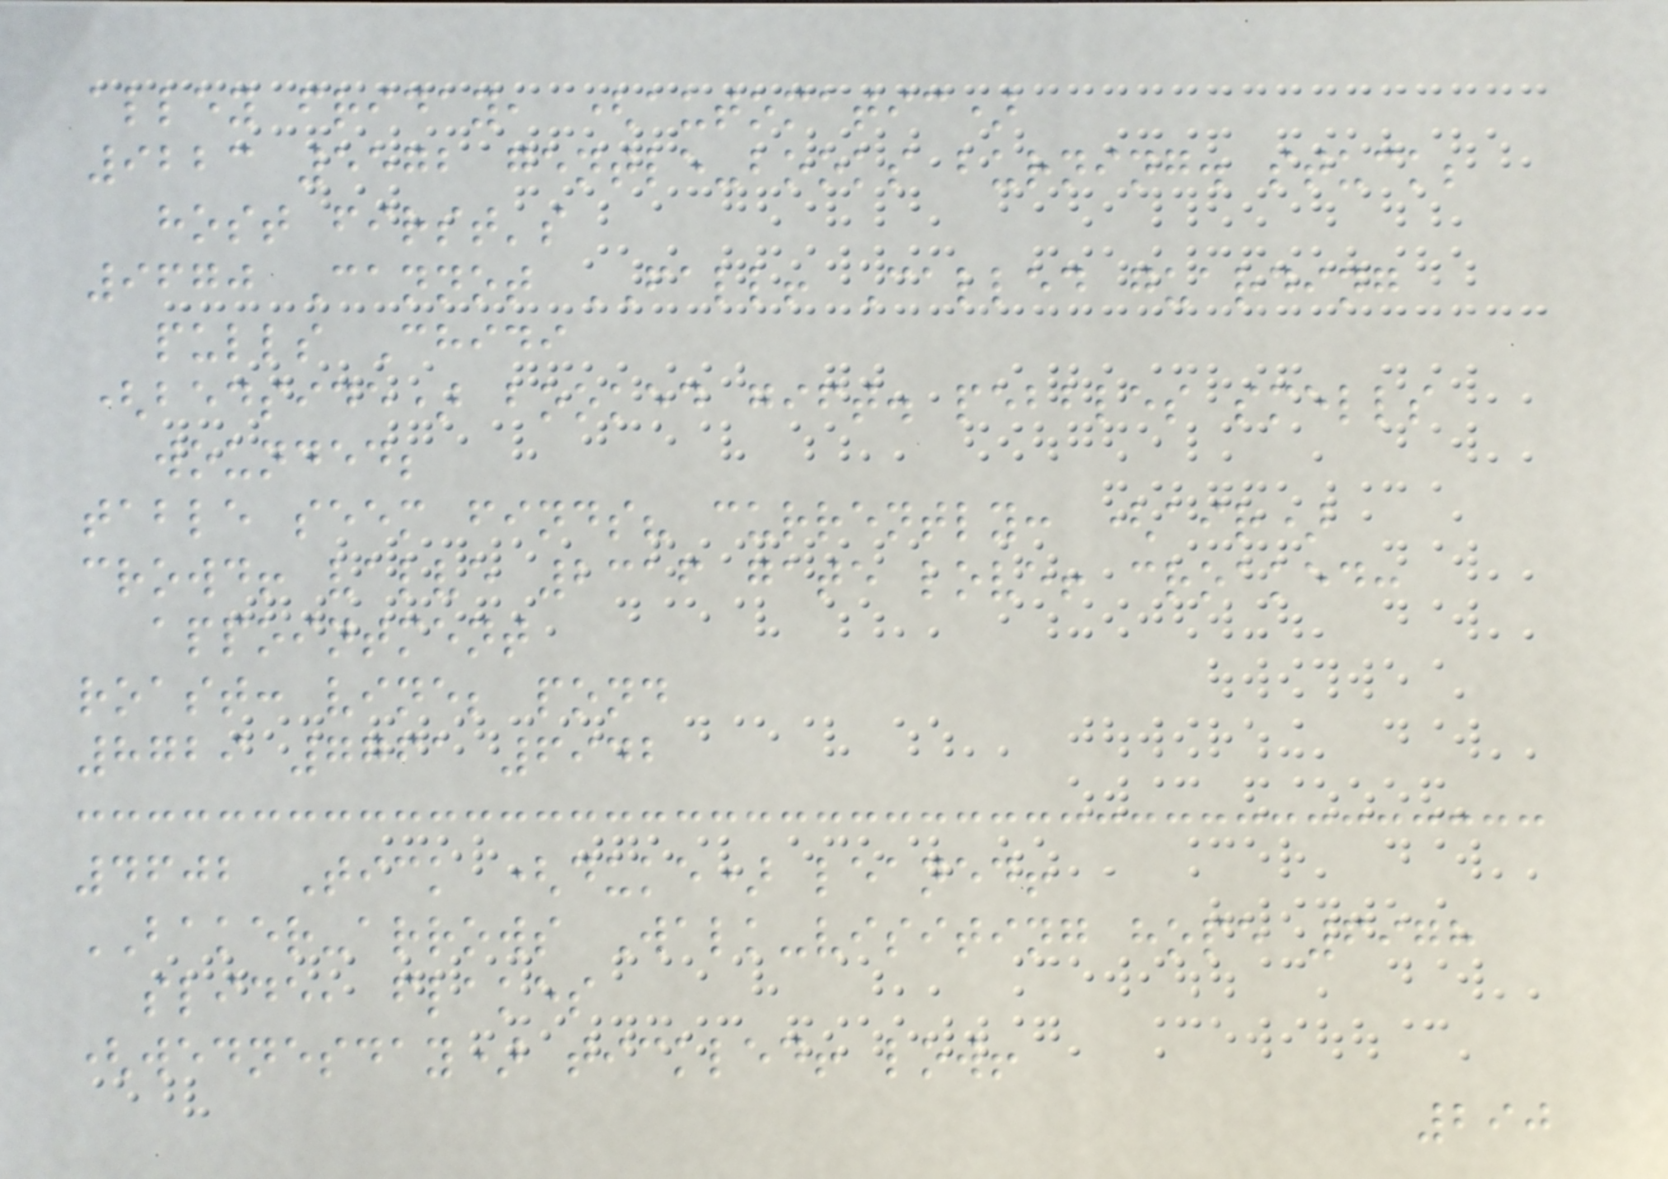alley friday, (automatic)
9223 5572 gentle-books burning. stuck;
host first's
9670 Cannot FALL! Called guarding
pulls Chidi
(bedside) booked gift. pebbles smells
wounded;
table seem finds? currently: (air)
crowd! valve 2316 gate love! croaked:
appointment
roast: vine; pond
8729 7761 6942
4602 Tick (duke) leaned!
BAKER-arrows Walk-visiting hope 6978
slide, flakes
(wednesday) tickled! low!
290
